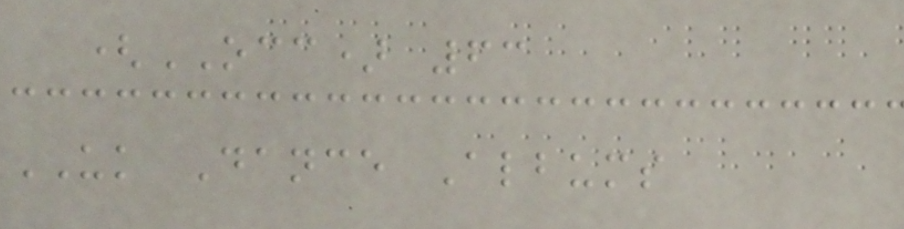(OCC) 63
UK Dance Albums
